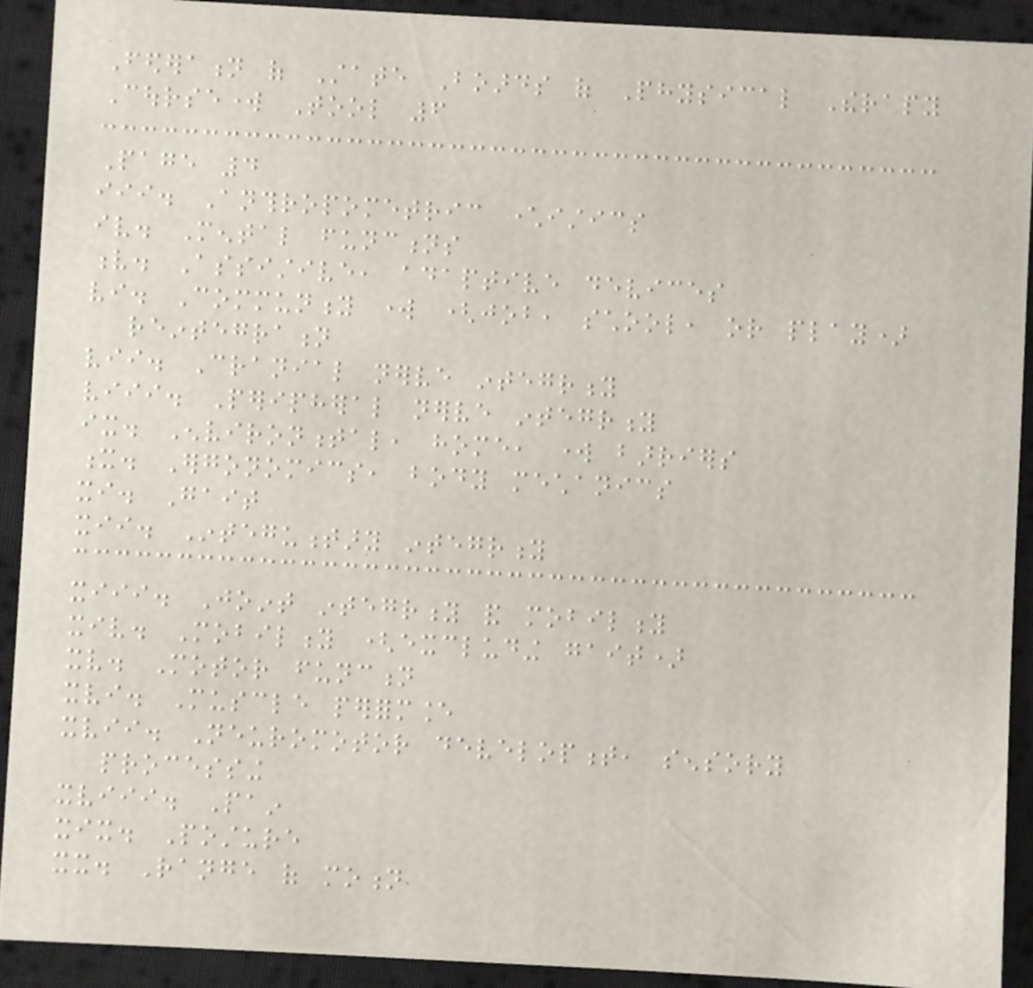Federation of State Boards of Physical Therapy
Coursework Tool 6
Page 4
iii. Anthropometric characteristics
iv. Mental functions
v. Assistive, adaptive devices
vi. Community work (job, school, or play)
reintegration
vii. Cranial nerve integrity
viii. Peripheral nerve integrity
ix. Environmental, home, work barriers
x. Ergonomics, body mechanics
xi. Gait
xii. Integumentary integrity
xiii. Joint integrity and mobility
xiv. Mobility (excluding gait)
xv. Motor function
xvi. Muscle performance
xvii. Neuromotor development, sensory
processing
xviii. Pain
xix. Posture
xx. Range of motion
